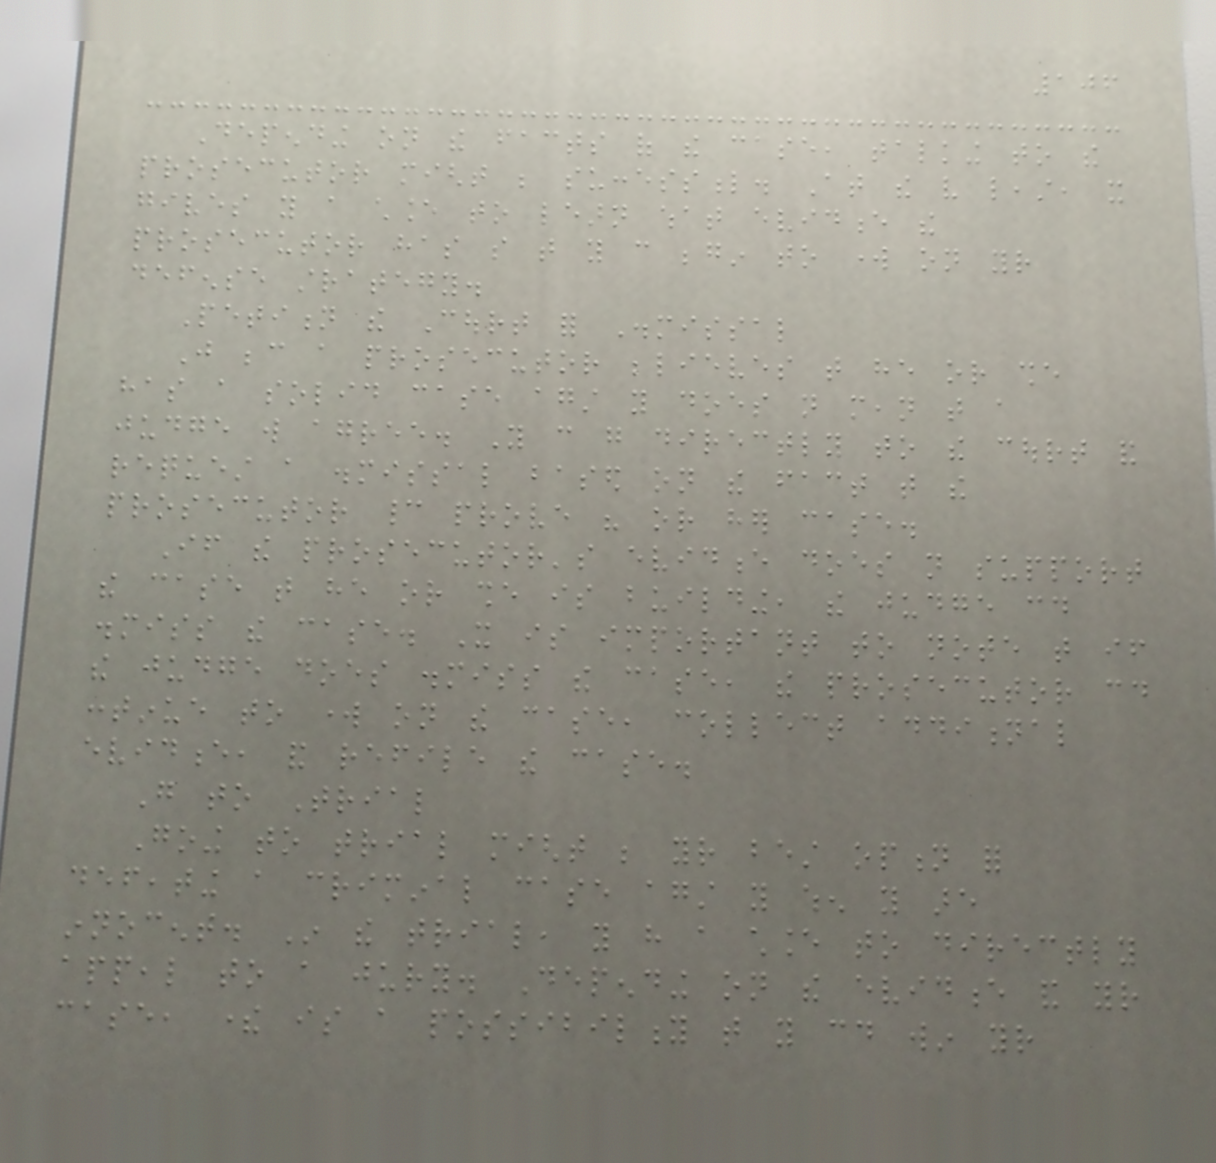106
Depending on the facts of the case, talking to the
prosecutor might be successful. At the very least, it
gives you a chance to learn what evidence the
prosecutor has so that you can begin to work on your
defense strategy.
Petition the Court for Dismissal
Just because a prosecutor believes that he or she
has a solid case against you does not mean that a
judge will agree. You can go directly to the court and
request a dismissal based on the fact that the
prosecutor cannot prove his or her case.
If the prosecutor's evidence does not support
the case that he or she is building, the judge could
dismiss the case. It is important to note that if
the judge does dismiss the case, the prosecutor could
continue to work on the case, collect additional
evidence, and refile the case.
Go to Trial
Going to trial might be your best option for
defeating a criminal case against you when you are
innocent. In the trial, you have a chance to directly
appeal to a jury. Depending on the evidence and your
case, there is a possibility that you could win your
